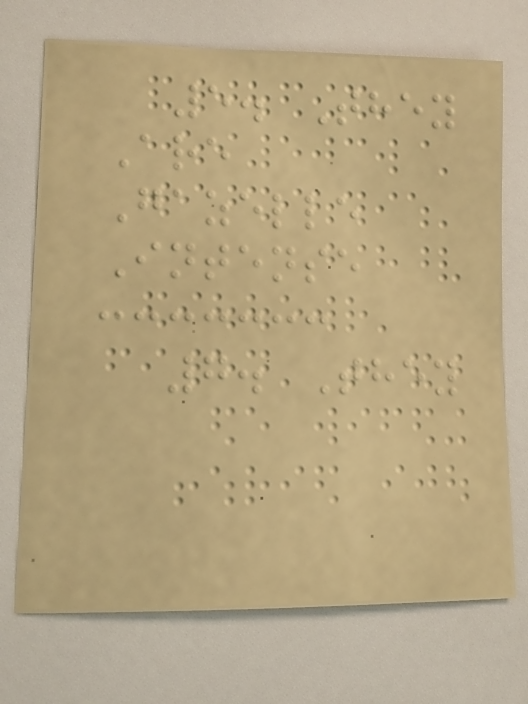5. They
Are
Gazelle
Intense
7. They
